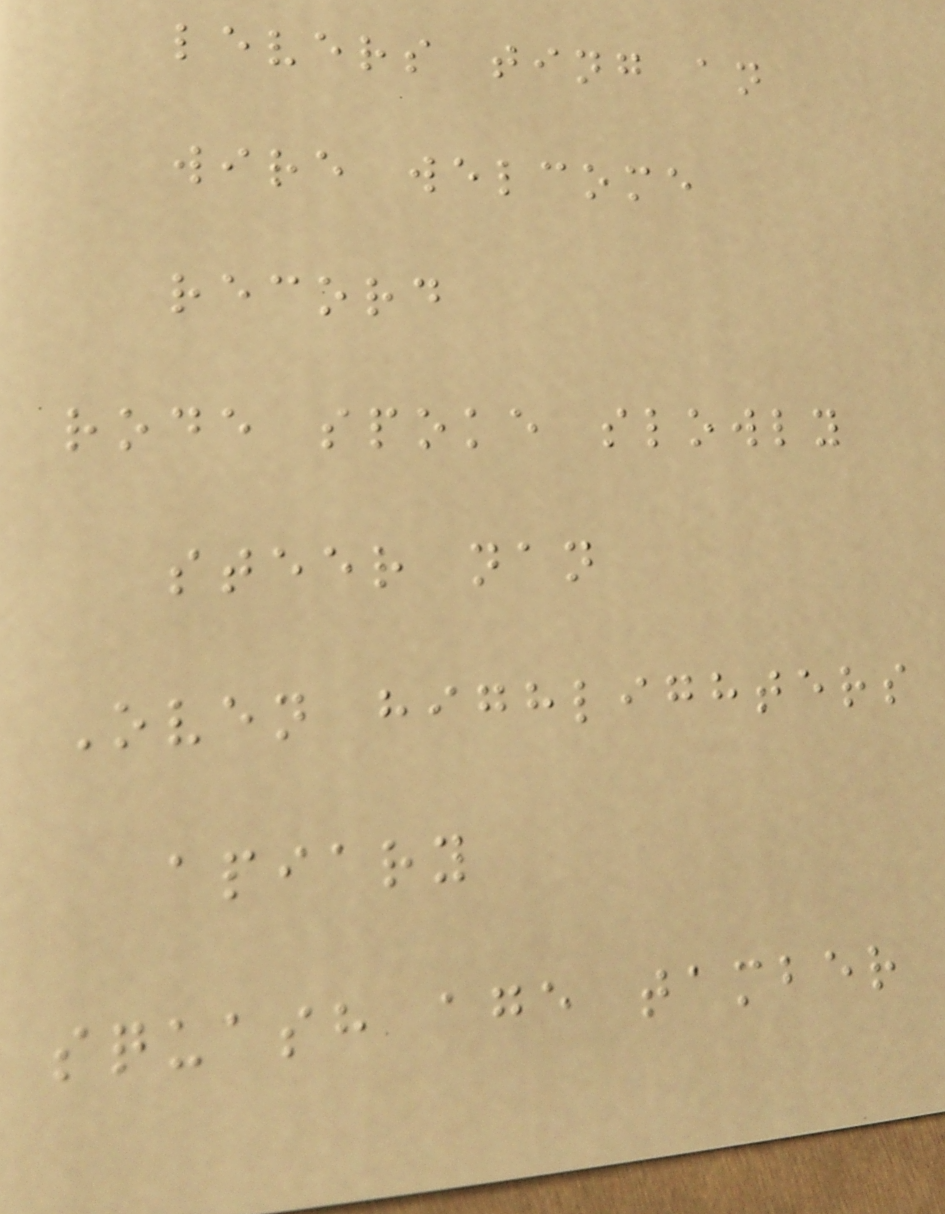levers ting an
wire welcome
record
rode spoke slowly
steer nan
Oven highlighters
apiary
squash age tamber
